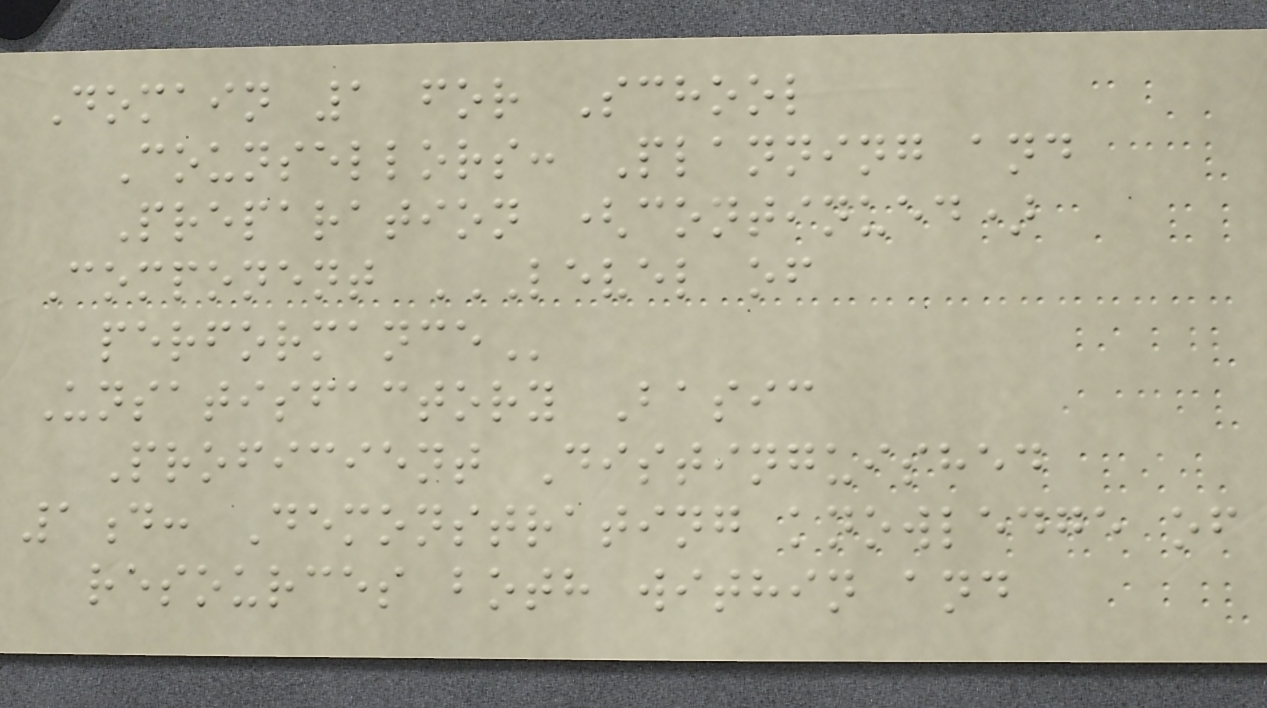Domain 1 for School
Counsellors: Planning and
Preparation (continued)
Component LEVEL OF
PERFORMANCE
Unsatisfactory Basic
Proficient Distinguished
1d: Demonstrating knowledge of
resources both within and
